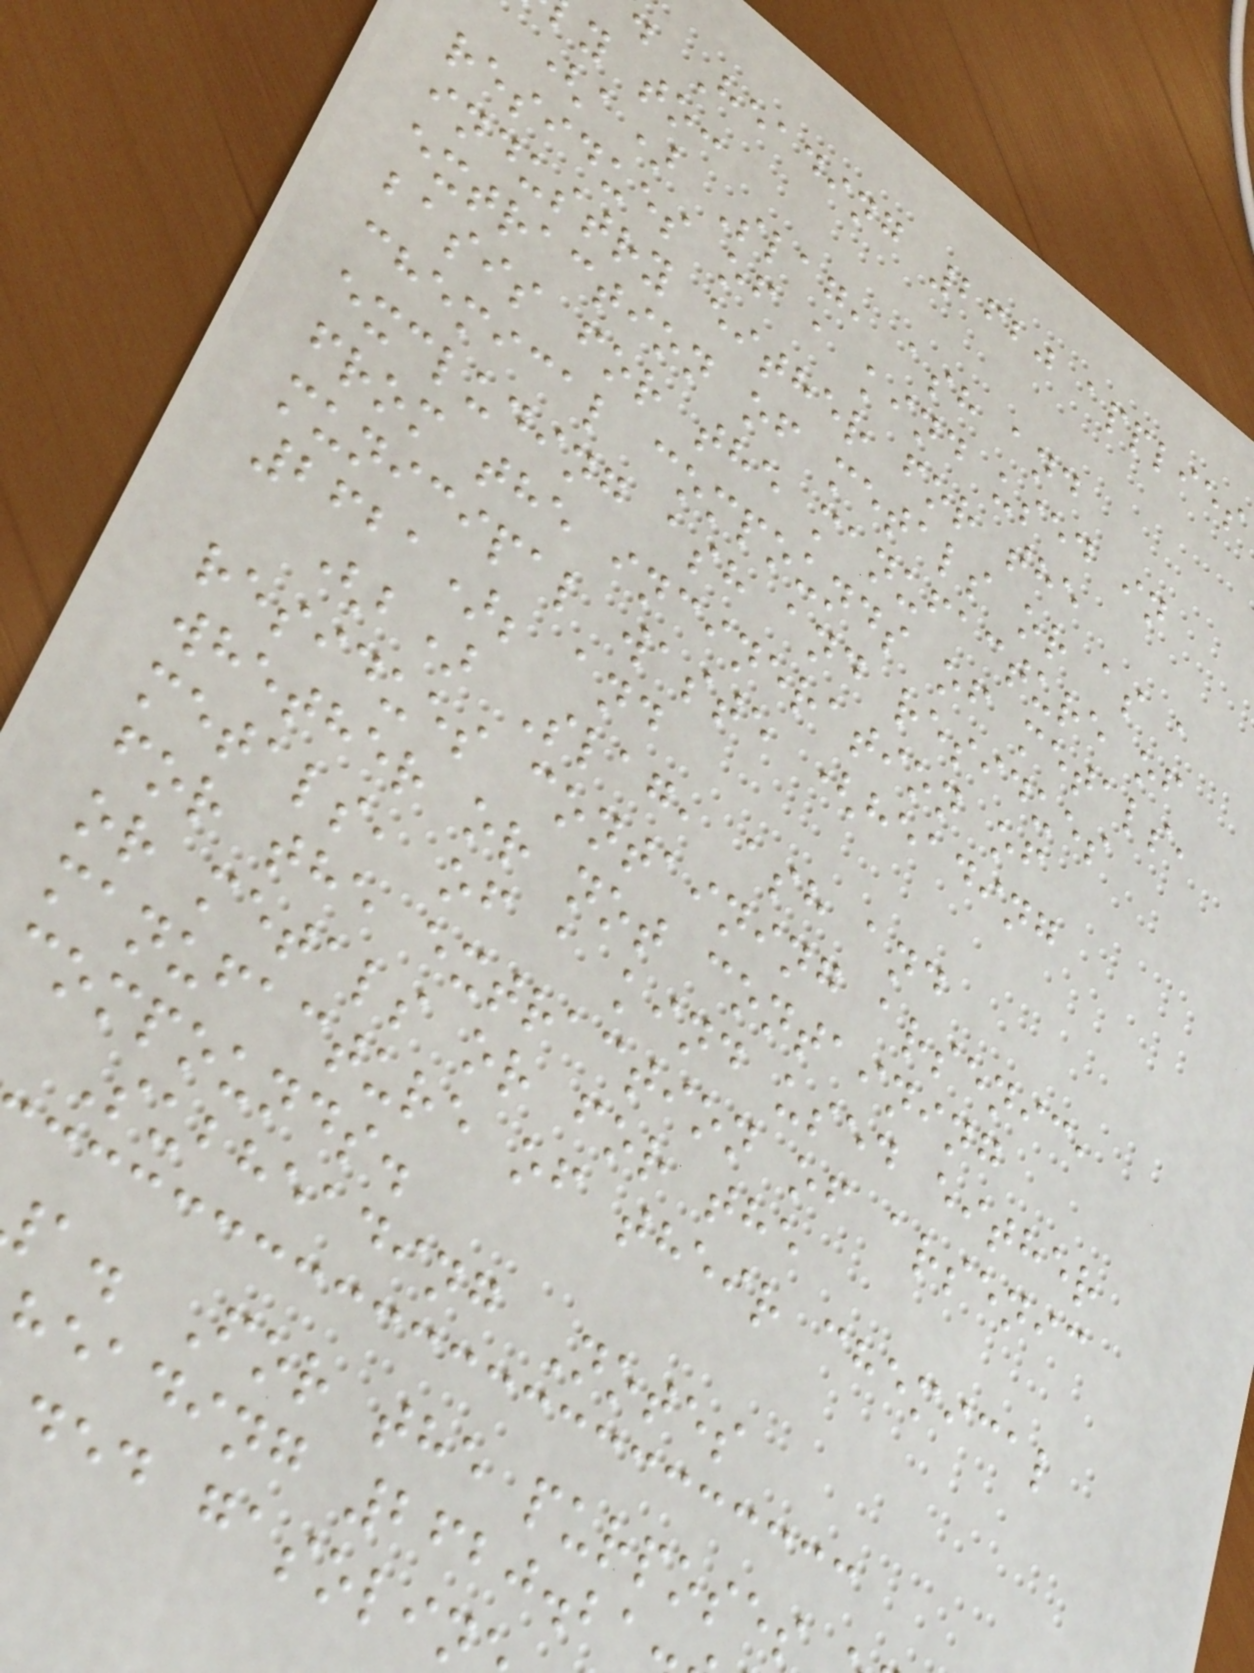. Heading 2620 applies
y to:
(a) Slag, ash and
residues of a kind used in
industry either for the
extraction of metals or as a
basis for the manufacture of
chemical compounds of metals,
excluding ash and residues
from the incineration of
municipal waste (heading
2621); and
(b) Slag, ash and
residues containing arsenic,
whether or not containing
metals, of a kind used either
for the extraction of arsenic
or metals or for the
manufacture of their chemical
compounds.
Subheading Notes
a. For the purposes
heading 2620.21
ded gasolin
